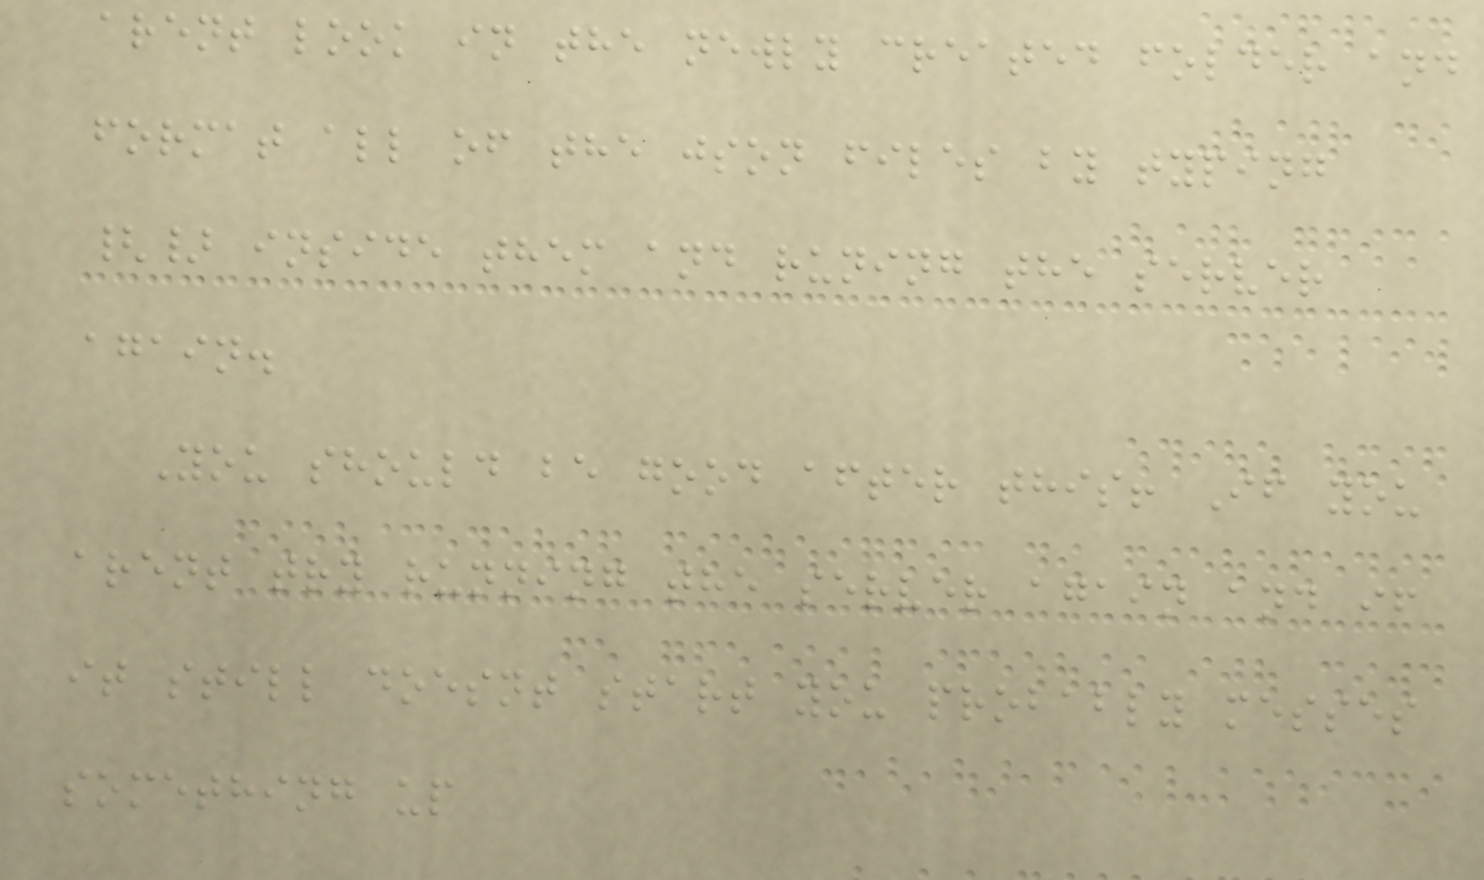arent look in the newly created folder and
format all of the json files by typing
{} inside them and runing the server
again.
You should be good after this! If you
arent try running the server again and if
it still doesnt start you probably messes
something up
